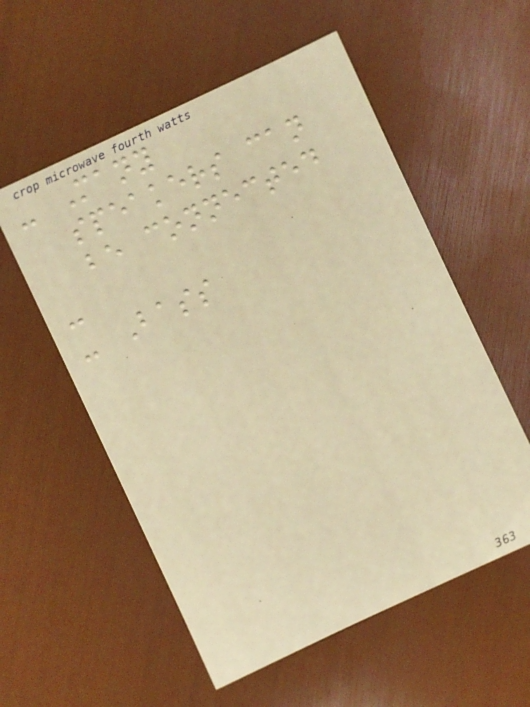- Many
speakers can
be connected
-
- Bass
